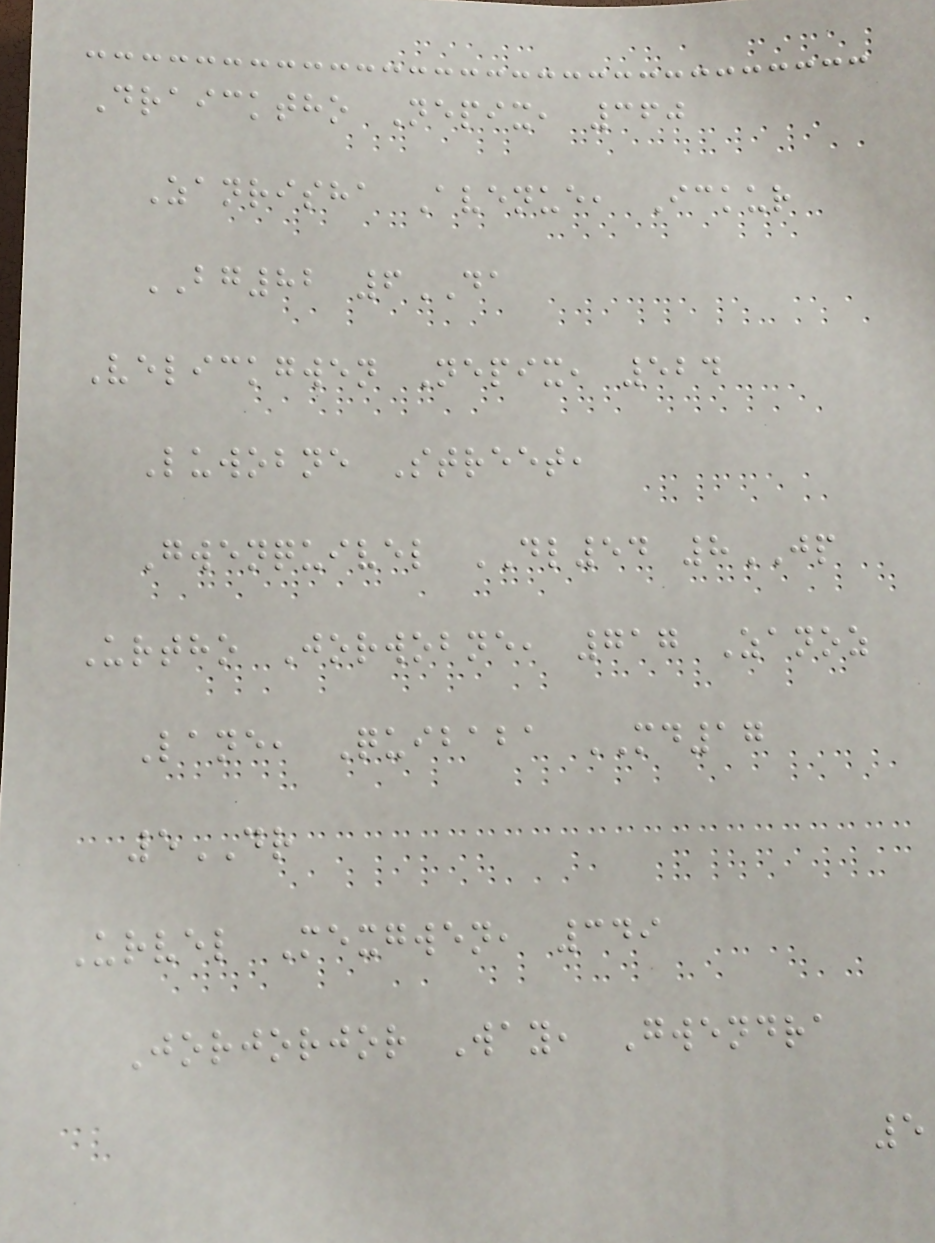Draicktho Nepix, 360
Zanrisha Avenue, Ickur
BG82 6DA
Velickgwen Nepix, 524
Luwobne Street,
Gwenquivel DL54 8JP
Urtho Jorwobne, 717 Zanoz
Lane, Quibaba MD17
5DR
Urvel Mexgwen, 349
Jorjorjor Way, Gwendra
5
